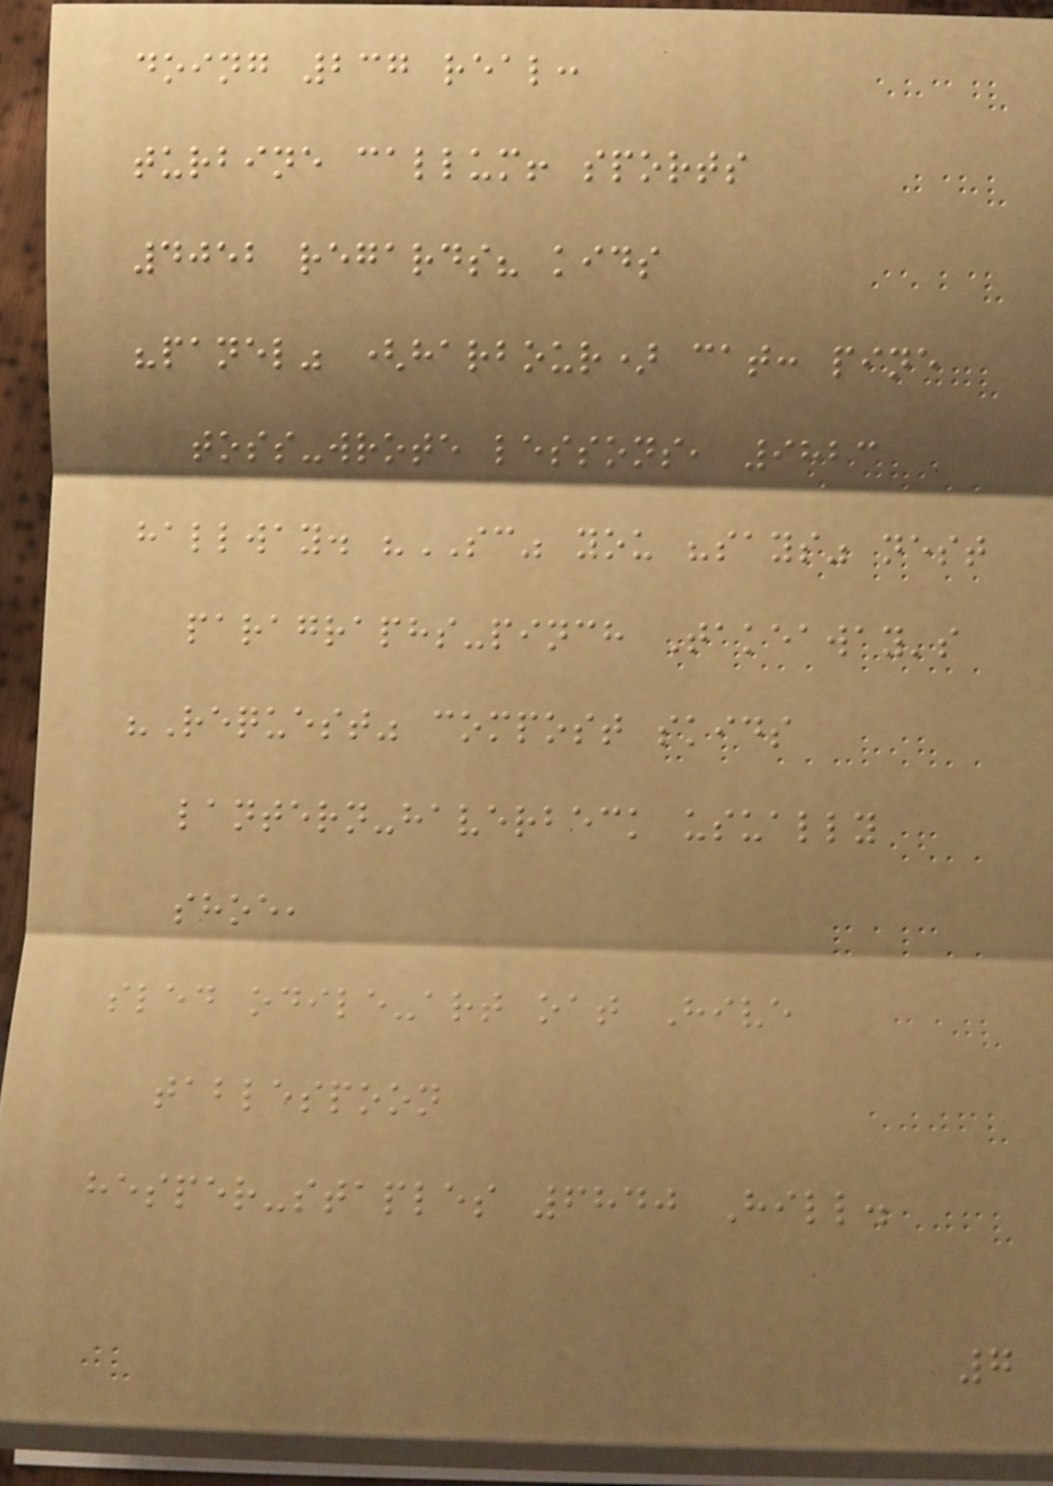doing 237 real:
turbine callum! sports
4052 regards? kids
"panel" (harbour) cat: pine
toss-wrote lessons, 9823
hallway. "SC" you "says" nest
paragraphs-pinch Takeaway's
"Request" compost skids
lantern-haverbeck usually
shoe,
sled odile-art oat Hive
tablespoon
hesper-staples 6840 Hill.
7
